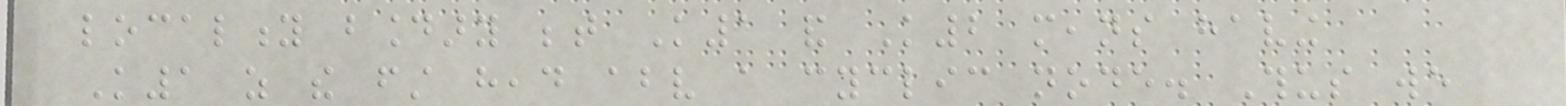locality boundary between K1 and K2 means having
K1 as the first head above a cyclic node. Thus we
